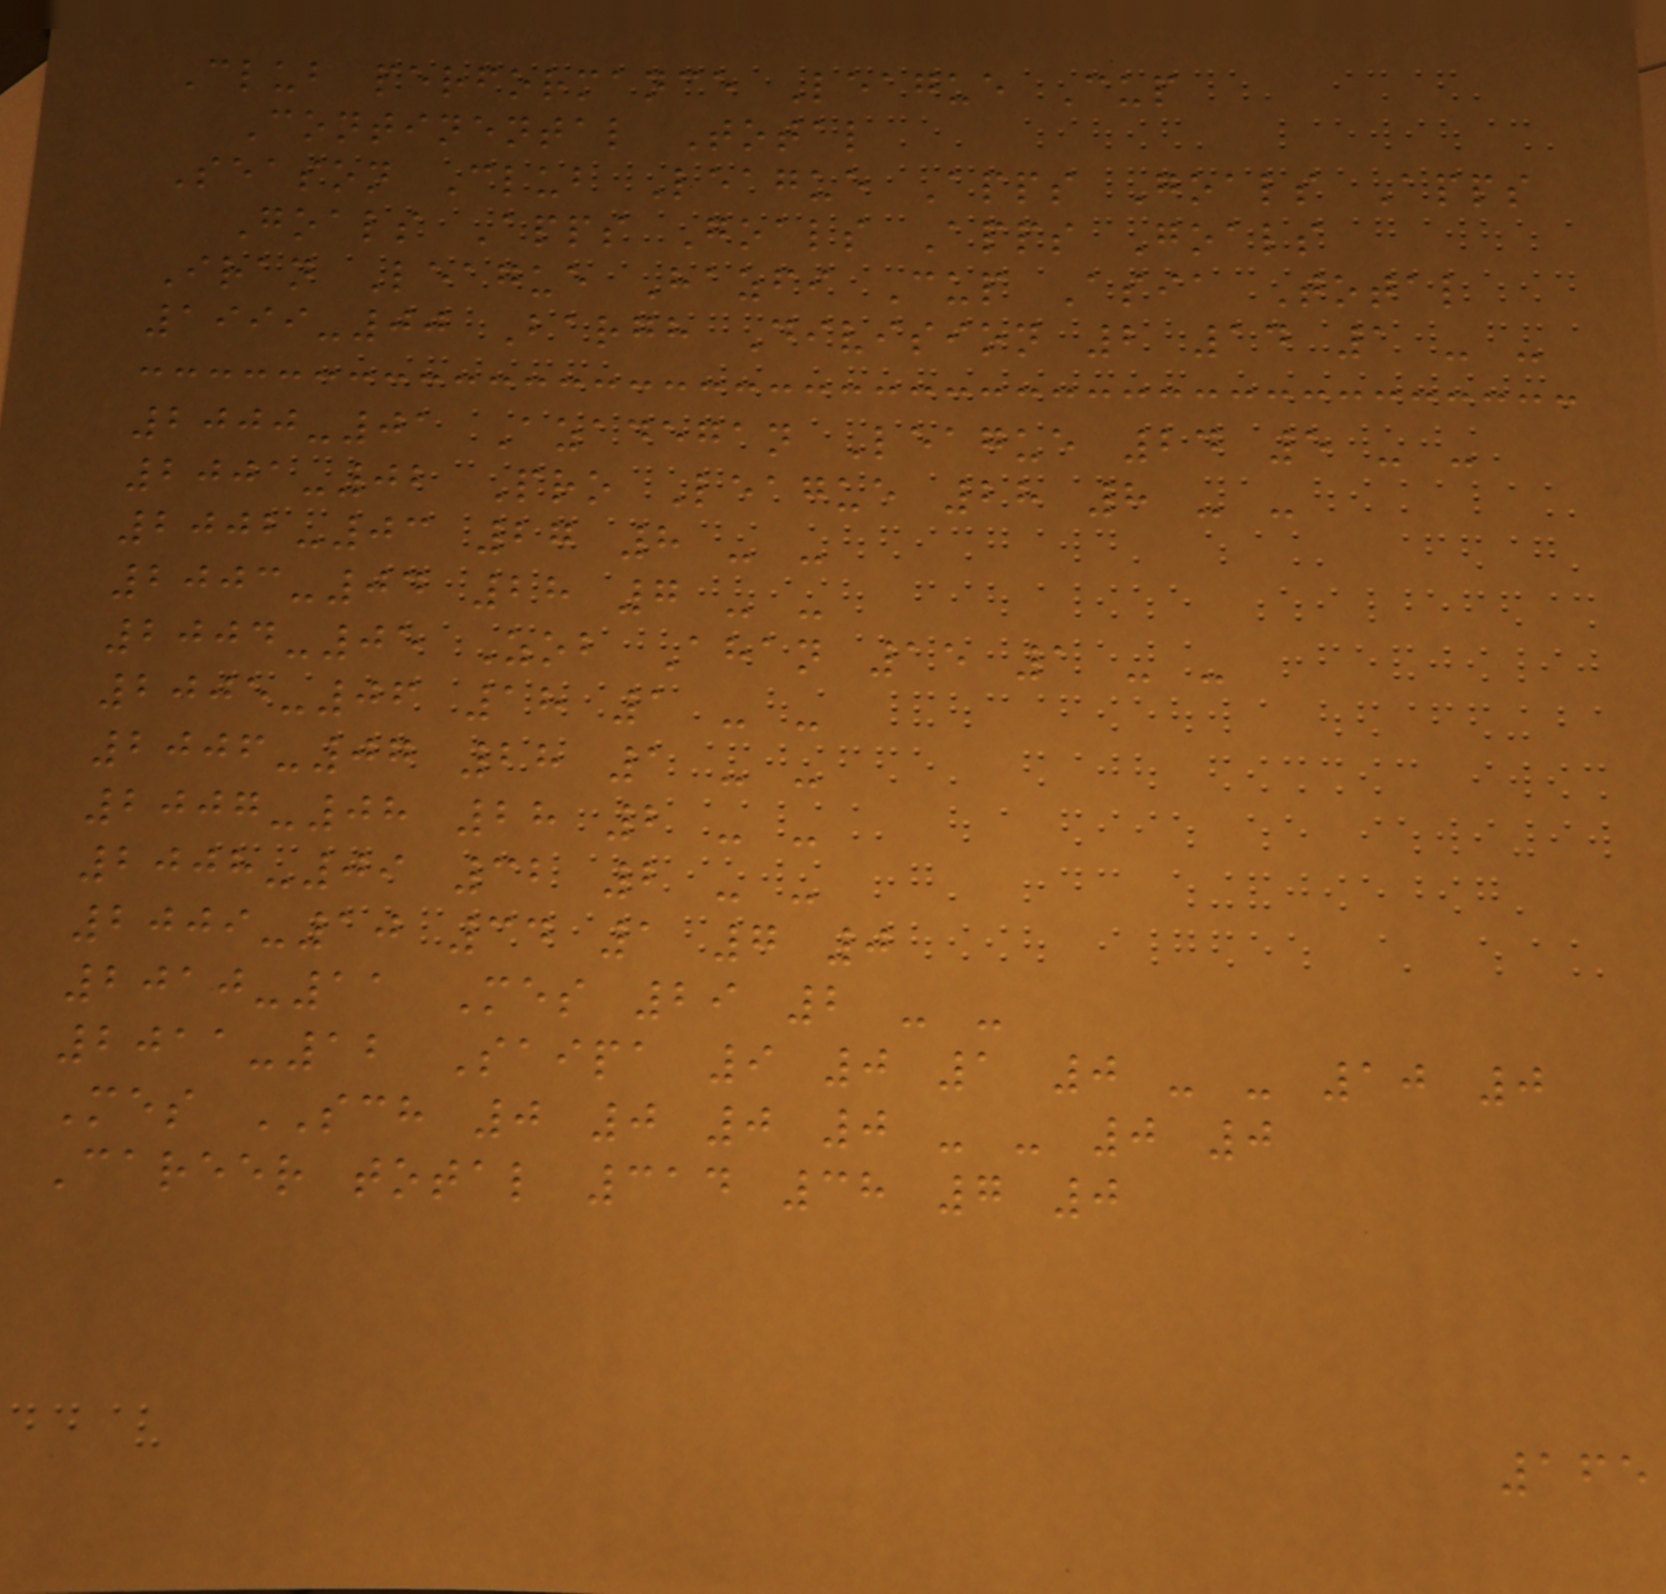Club performance League Cup
Continental Total
Season Club League Apps Goals Apps
Goals Apps Goals Apps Goals
Iran League Hazfi Cup Asia Total
1999-00 Bargh Division 2 14 1 - -
2000-01 Azadegan League 24 5 - -
2001-02 Pro League 28 8 - -
2002-03 27 8 - -
2003-04 28 7 - -
2004-05 Zob Ahan 15 1 - -
2005-06 18 1 - -
2006-07 28 1 - -
2007-08 28 2 - -
2008-09 32 2 - -
2009-10 34 1 7 0
2010-11 Mes 29 2 - -
2011-12 Saipa 9 0 1 0 - - 10 0
Mes SCH 0 0 0 0 - - 0 0
Career total 314 38 7 0
165
